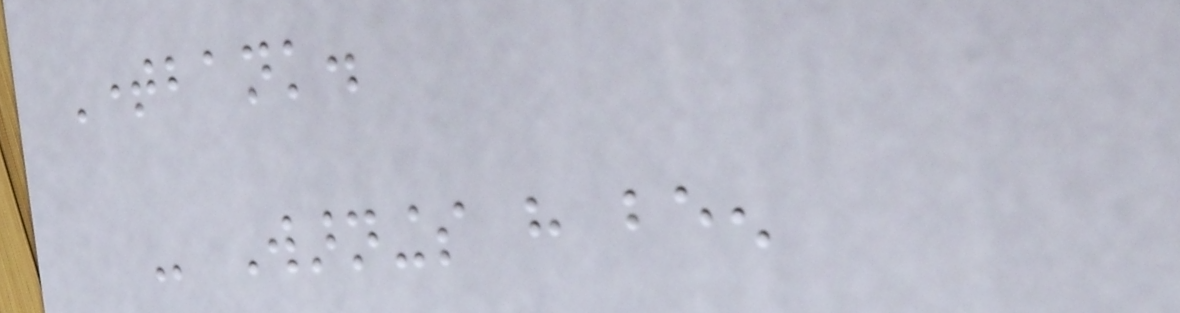Timebank.
- Warnings have been
